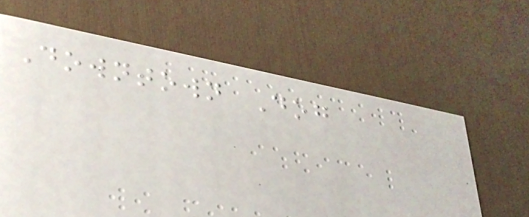Downtown Dog
